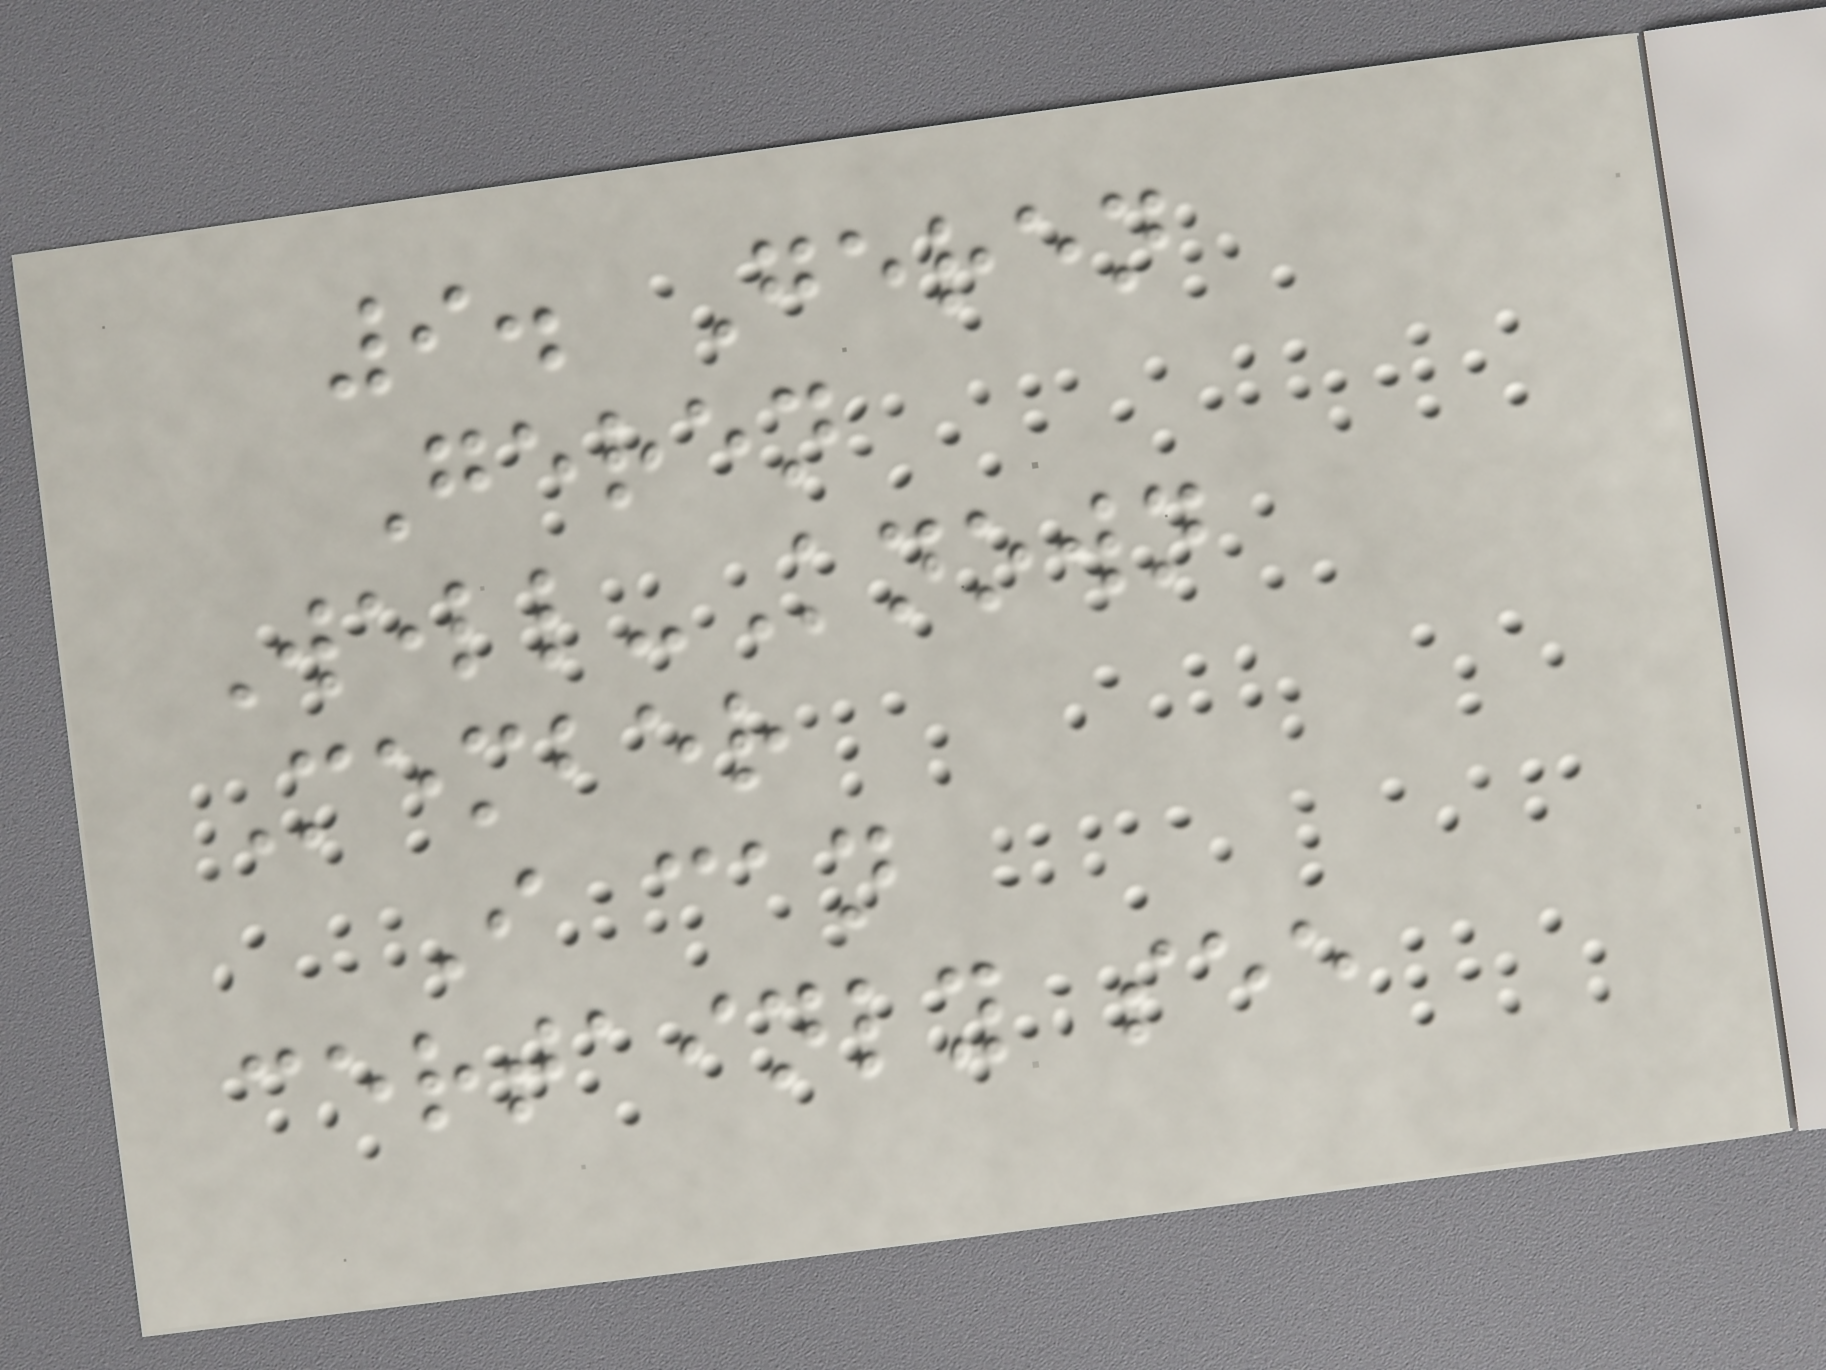9. Geren
Geren
Well-Known
Member
I can
certainly see
